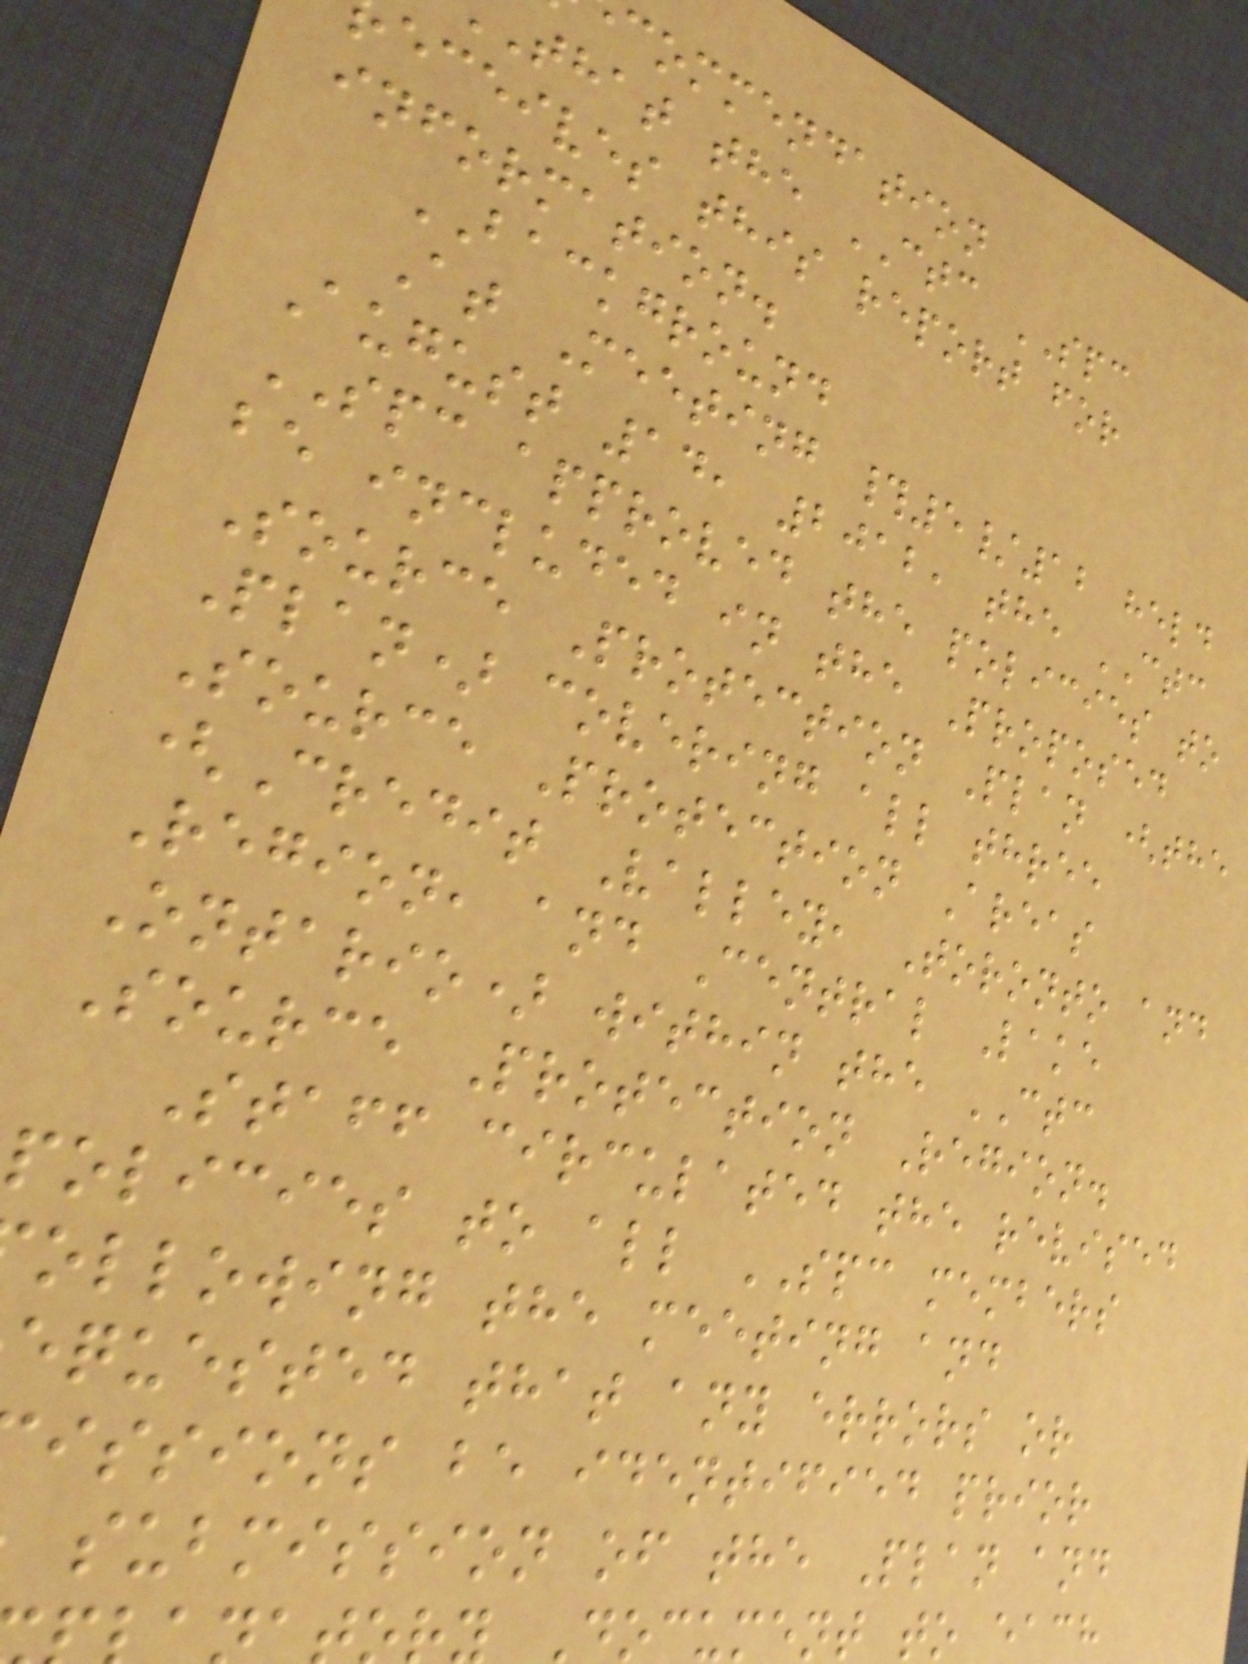commendation
that the CTC SPC
eceives this report for
information.
BACKGROUND
At Meeting #5/12 held
August 14, 2012, the CTC
SPC approved the policies to
be included in the Proposed
Source Protection Plan (the
Plan) covering all three
Source Protection Areas
(Credit Valley, Toronto and
Region, and Central Lake
Ontario) within the CTC
Source Protection Region.
Staff circulated the revised
policies to all SPC members
ollowing the meeting and
equested that any errors or
issions be identified prior
submission of the Plan and
Document to each
